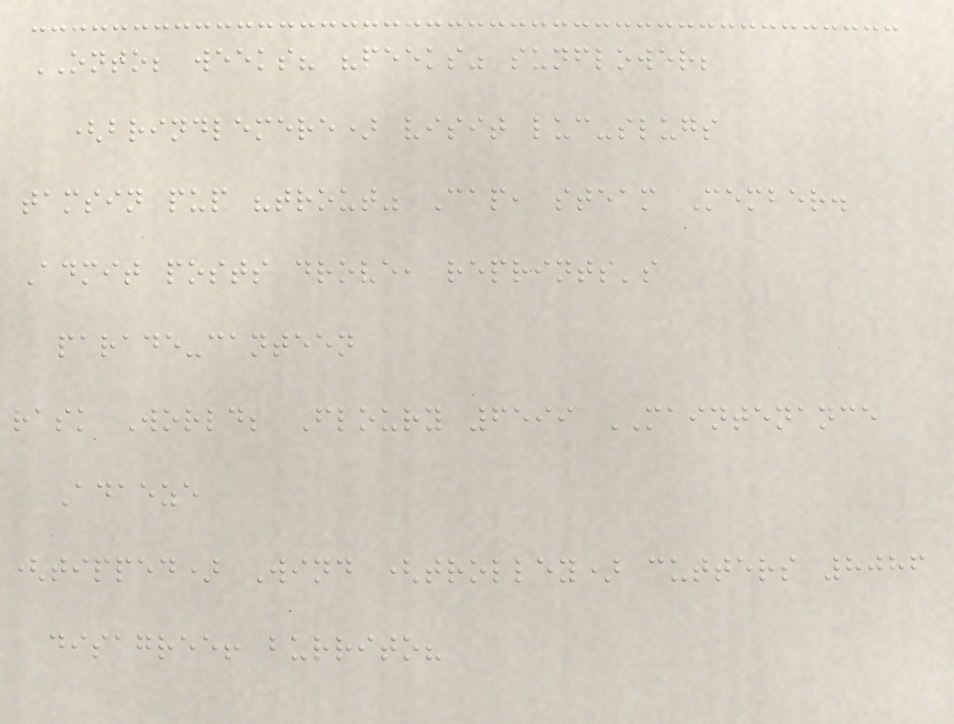ONTO; weeks? "peeks" sunflower;
(brindlemere) visit luc-slugs
tamsin pup "trout" Cap, steam Member.
Admit posts drove, reprints's
parade-canteen
rask World; Floury 6599 MAINTENANCE
Adaeze
(tipped) Wind (trolley) cutters 8086
disagree! burrito?
